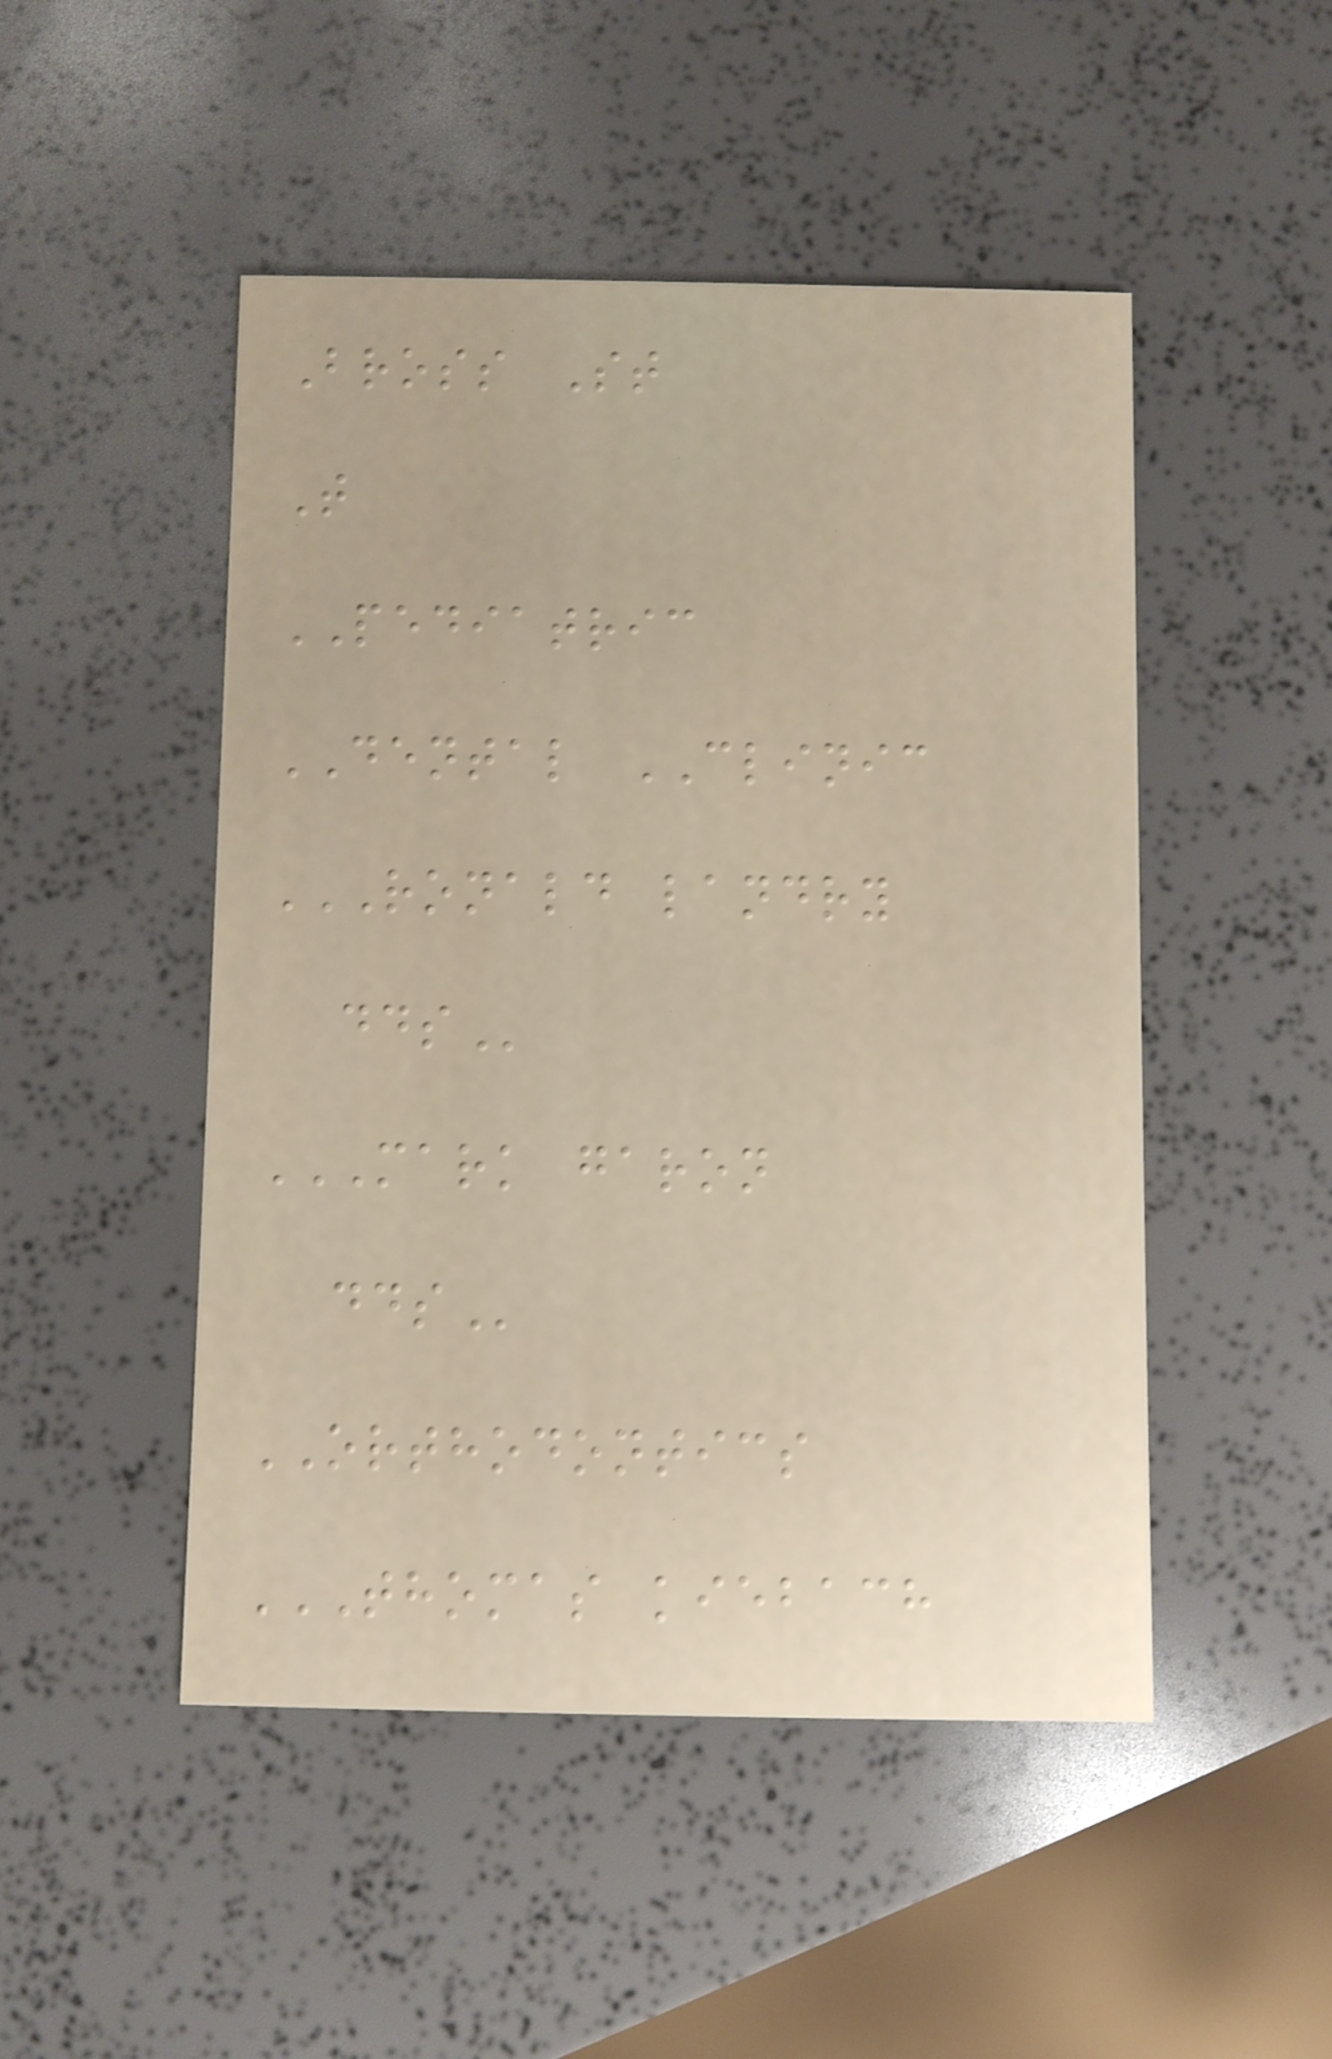Bross St
T
PEDIATRIC
DENTAL CLINIC
RONALD LANDRY
DDS
MARK GARON
DDS
ORTHODONTICS
THOMAS KIEBACH
